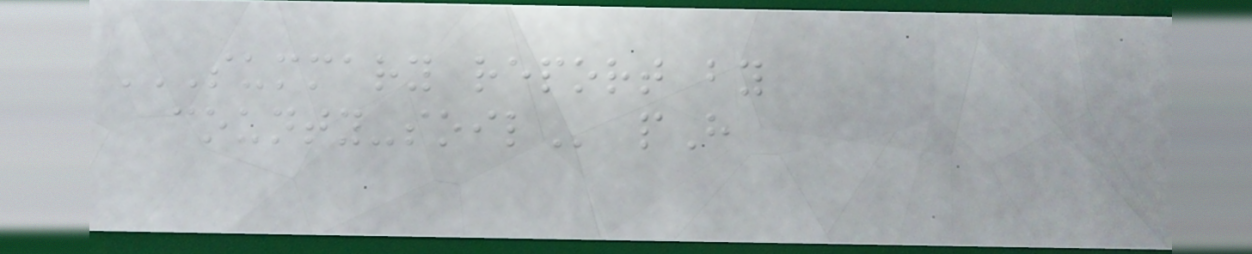SUMMARY REPORT BY
COUNTY-SOIL pH
